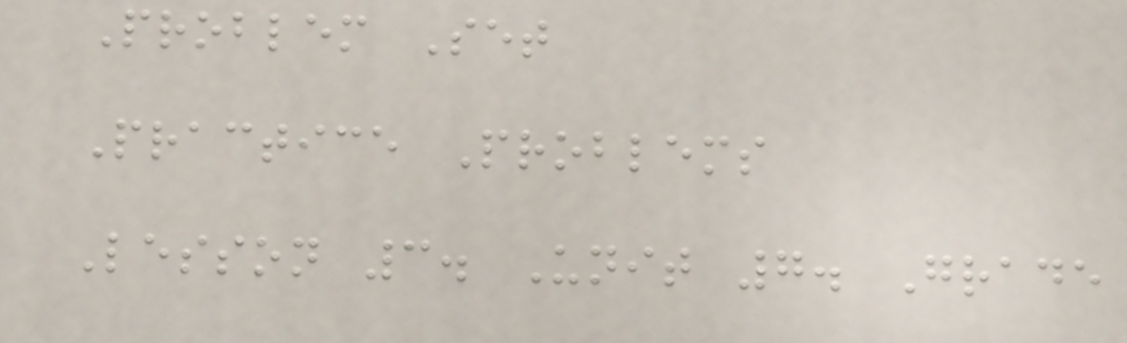Problem Set
Practice Problems
Lesson 3. Unit 7. Grade
